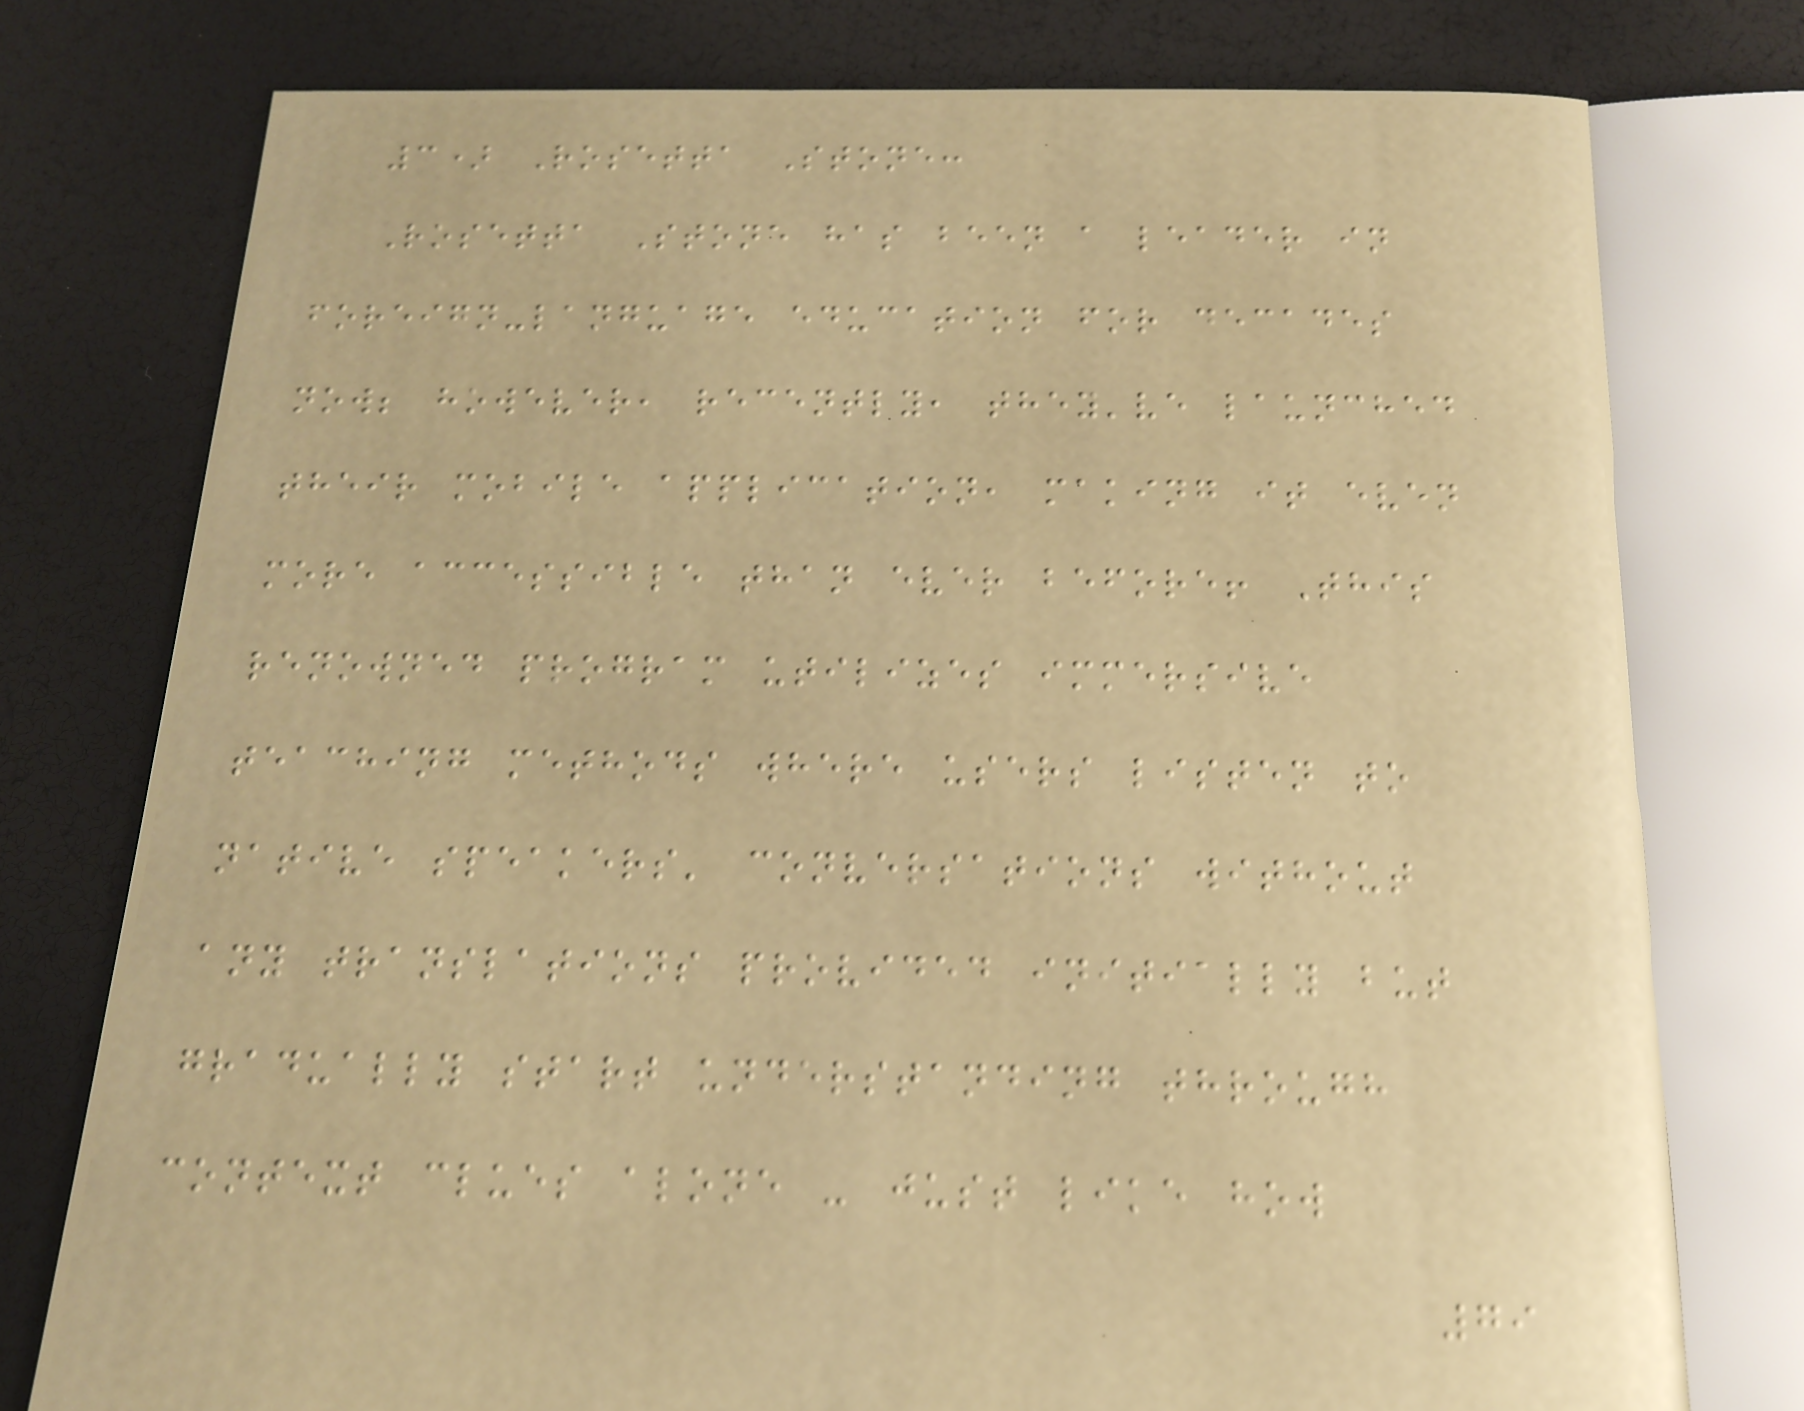3) Rosetta Stone:
Rosetta Stone has been a leader in
foreign-language education for decades
now; however, recently, they've launched
their mobile application, making it even
more accessible than ever before! This
renowned program utilizes immersive
teaching methods where users listen to
native speakers' conversations without
any translations provided initially but
gradually start understanding through
context clues alone - just like how
79
